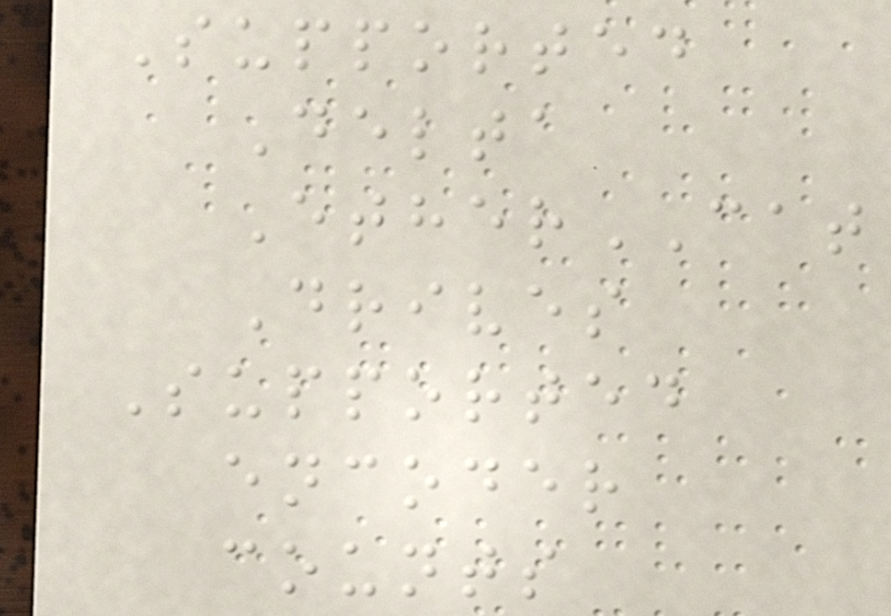Supported
Delta
EtherCAT
Drives
Supported
encoder
counts
